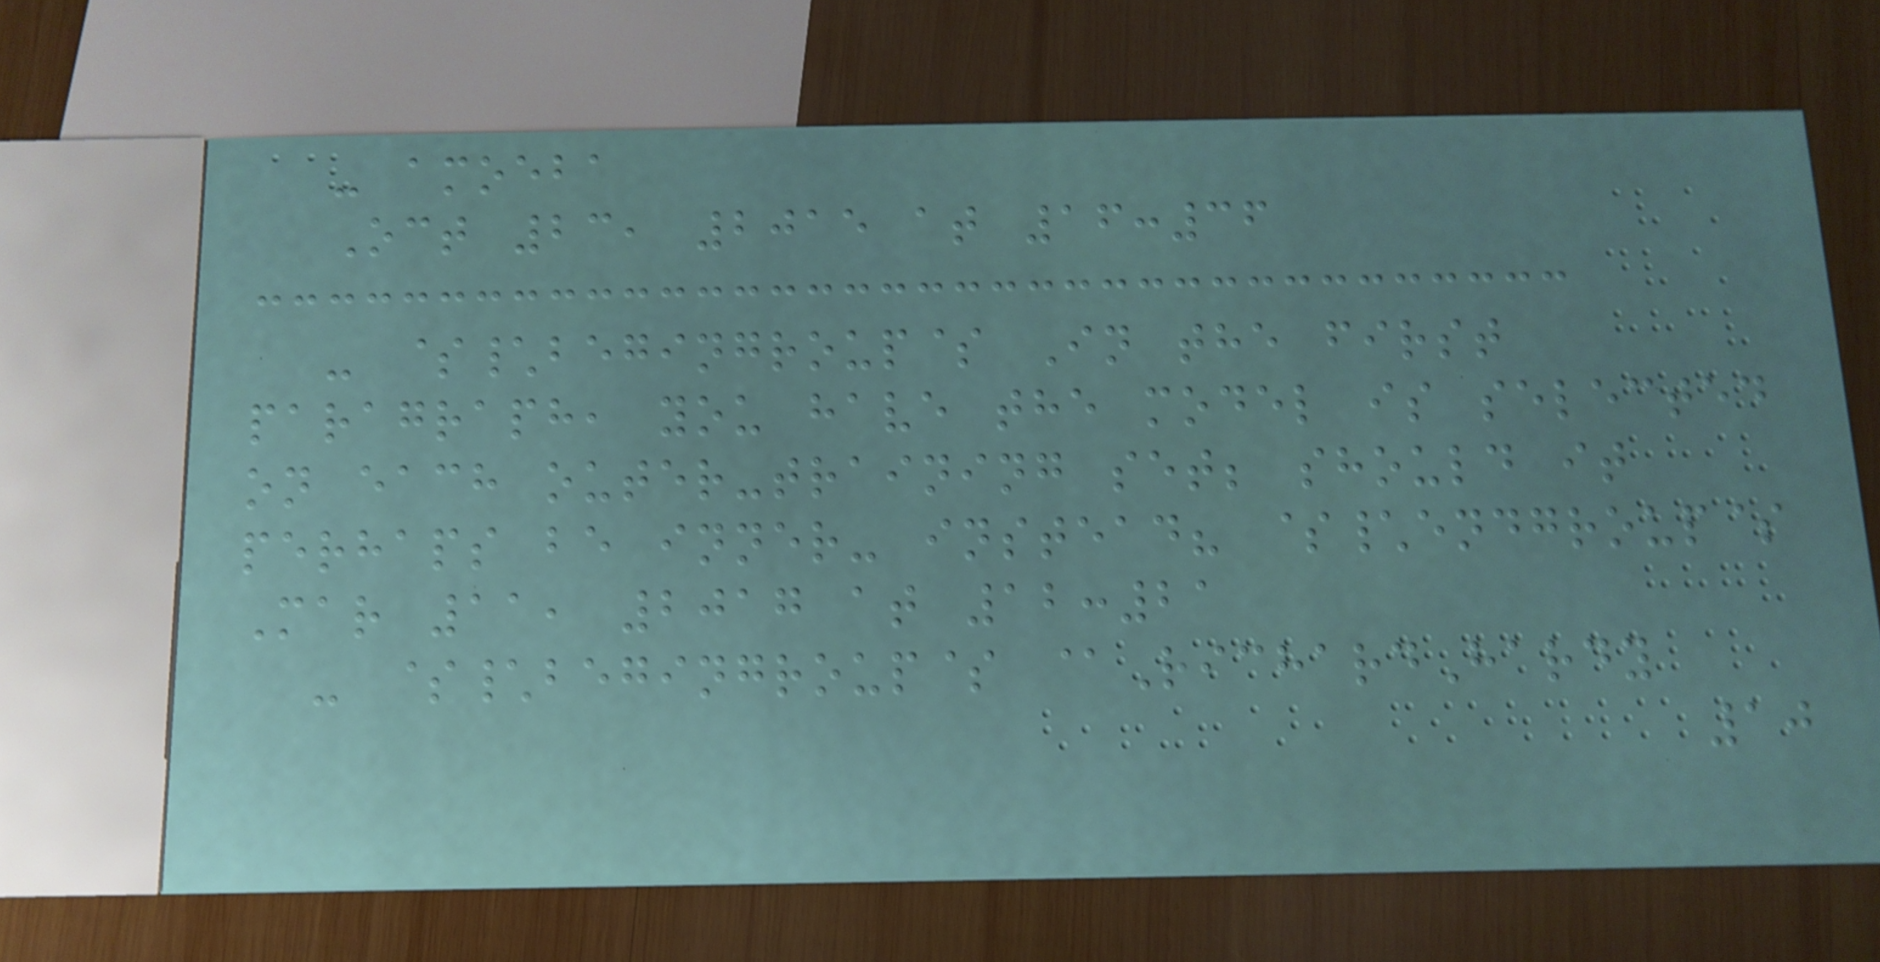- amoeba
Oct 23, 2015 at 16:36
- $\begingroup$ In the first
paragraph, you have the model is selected
on each outer-training set; should it
perhaps be inner- instead? $\endgroup$
Mar 11, 2017 at 12:21
- $\begingroup$ @RichardHardy
10
